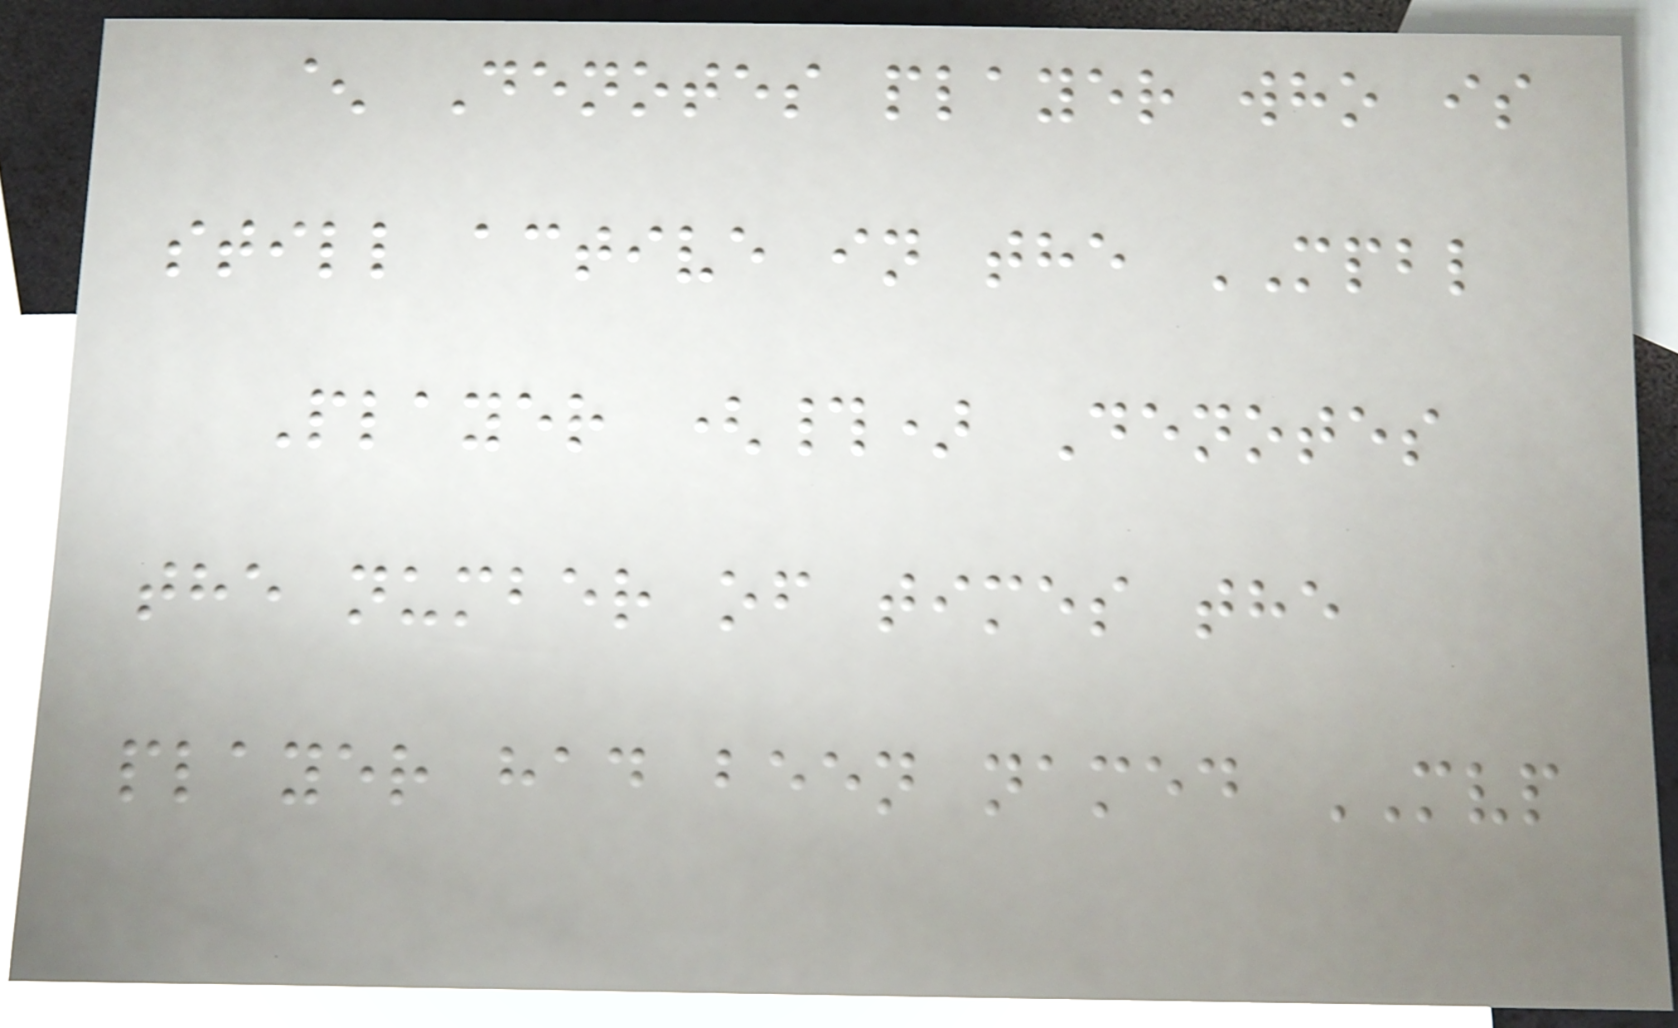^ Denotes player who is
still active in the MPBL
Player (#) Denotes
the number of times the
player had been named MVP
